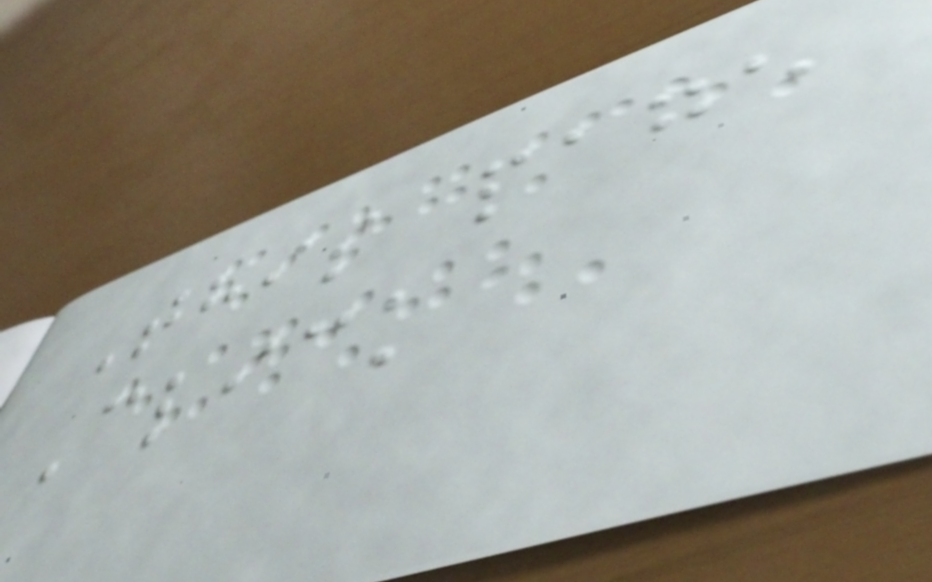This page
Click
